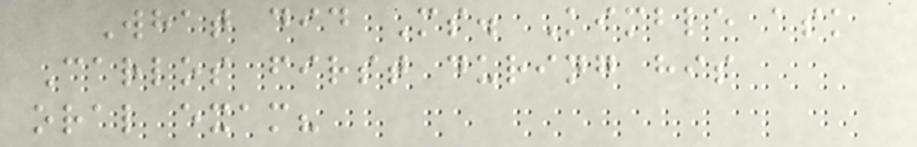What did Ms. Kimble ask
Carlos first during his
oral exam?
